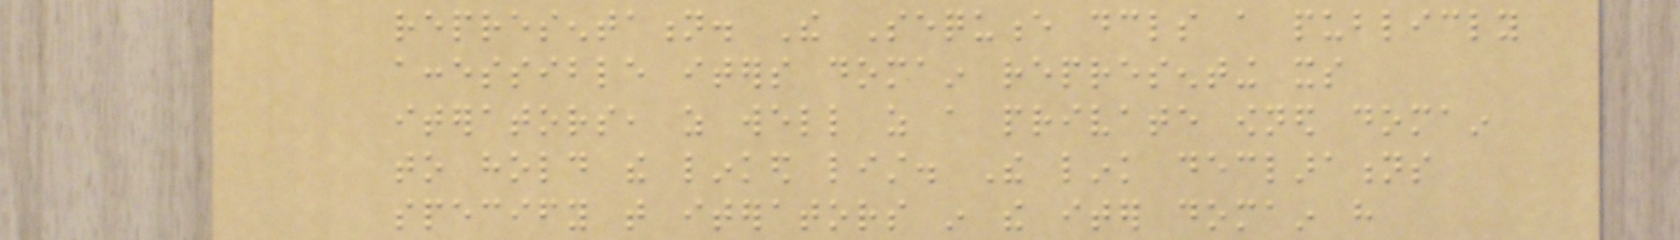representation. The Sequence declares a publicly
accessible iters domain representing its
iterators, as well as a private owned domain
to hold the linked list. The link declarations
specify that iterators in the iter domain have
